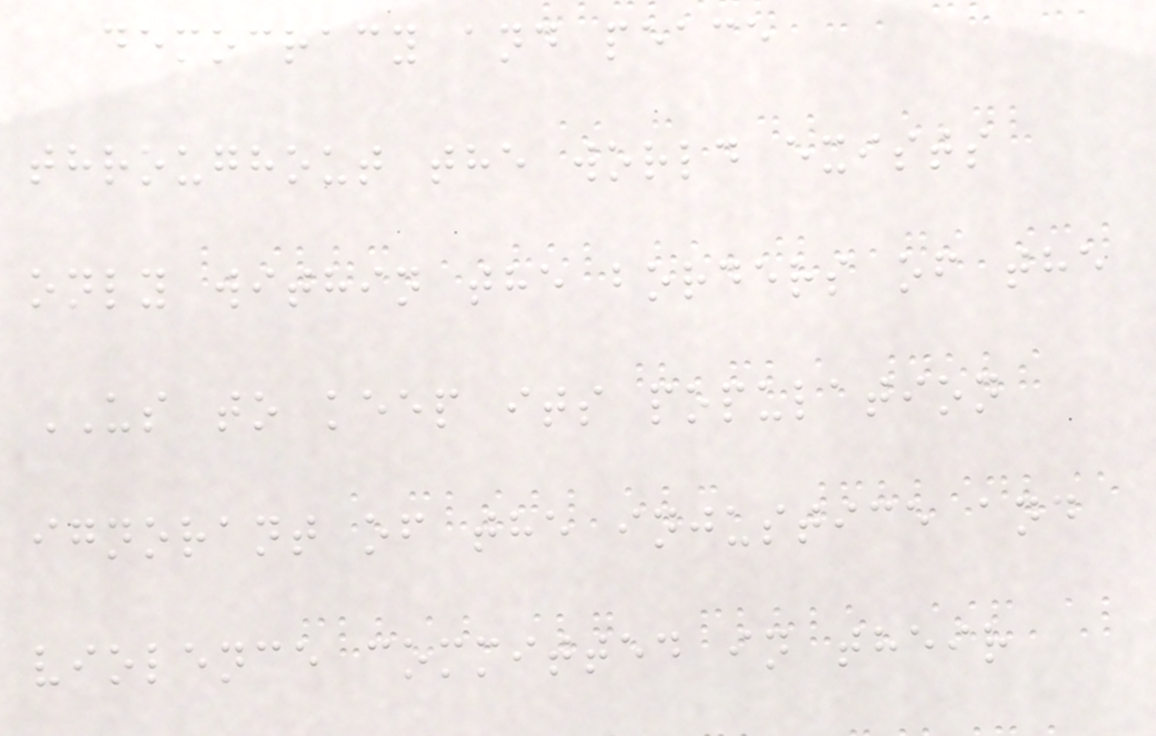democracy and peace
throughout the world exists
only within the borders of the
US to keep its population
ignorant of the injustice and
violence committed in their
